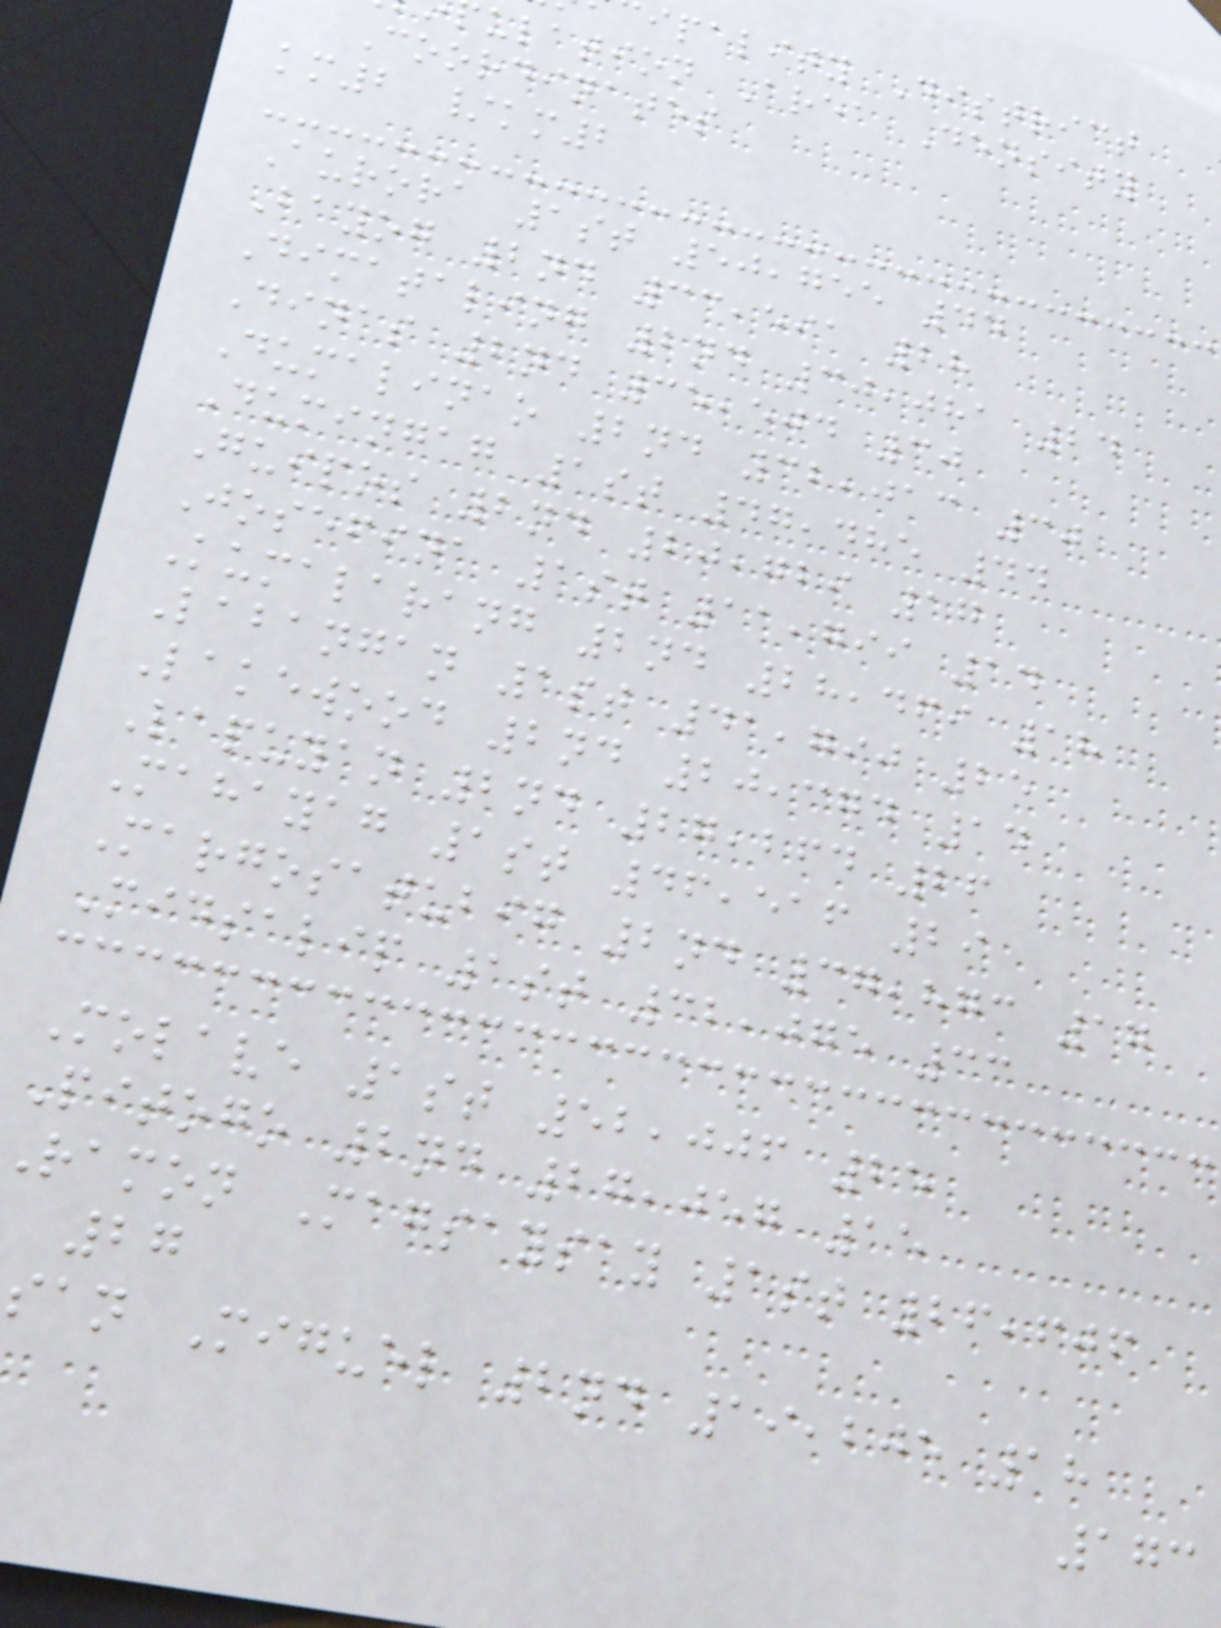ipality District
ulation Area Density
Coordinates
km2 /km2
Aurora 1st 50,755 44
Bayog 2nd 33,591 28
Dimataling 2nd 30,081 24
Dinas 2nd 35,504 30
Dumalinao 2nd 32,013 30
Dumingag 1st 47,485 44
Guipos 2nd 20,729 17
Josefina 1st 11,799 14
Kumalarang 2nd 28,469 18
Labangan 1st 41,790 25
Lakewood 2nd 20,374 14
Lapuyan 2nd 27,264 26
Mahayag 1st 46,516 29
Margosatubig 2nd 37,873 17
Midsalip 1st 32,075 33
Molave 1st 52,006 25
Pitogo 2nd 27,057 15
ramon Magsaysay 1st 26,606
27
san Miguel 2nd 19,205 18
173
